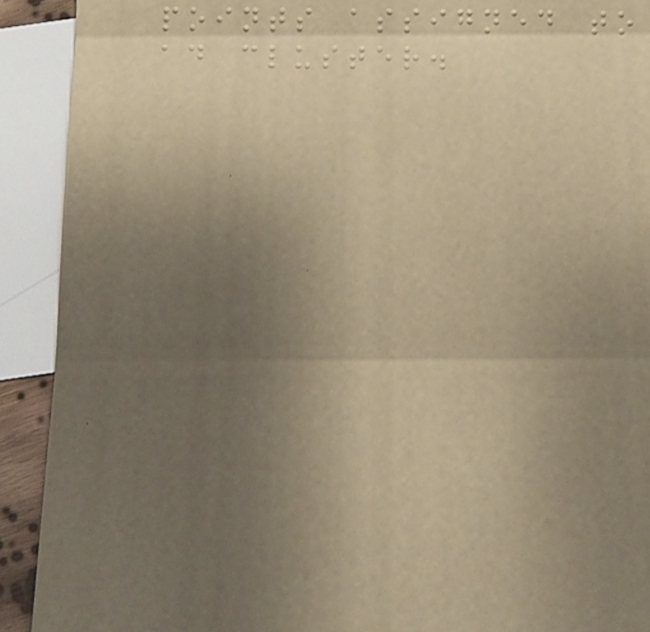points assigned to
ad cluster.
